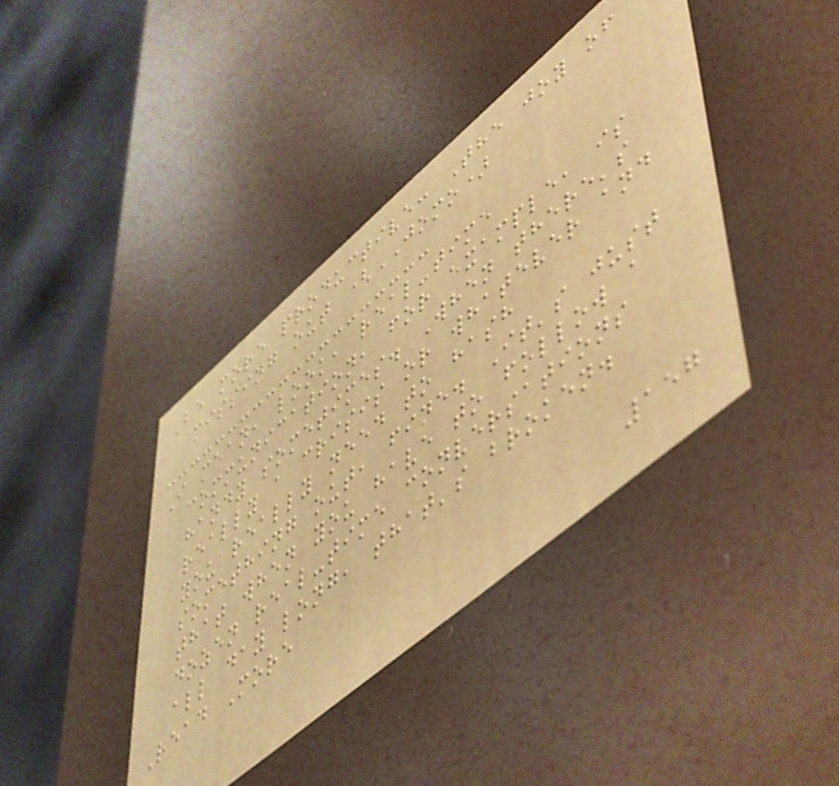Be more productive: The joy of
missing out (JOMO)
I mean, look, real-time
communication, for example, is
handy sometimes. When there's
really a crisis or whatever and
you really need to hash
something out, fine. It's just
that when you have to follow a
dozen real-time conversations
all day long, that's broken.
Read More
157
